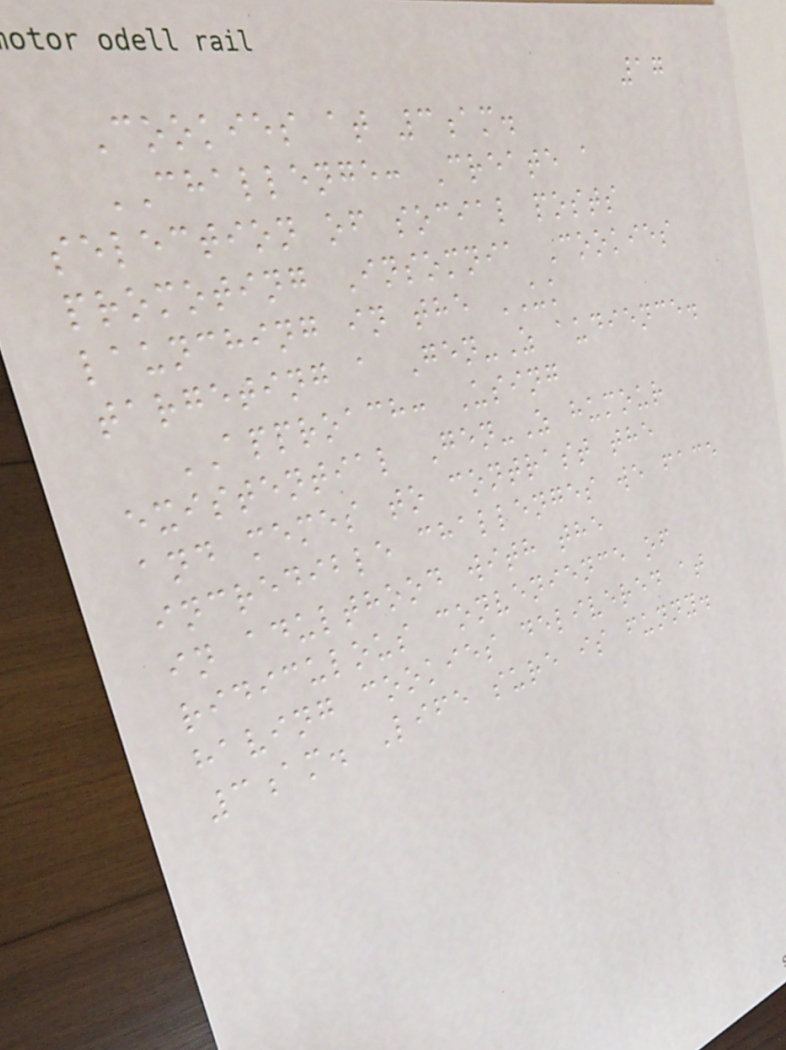17
Cookies at 3am.
CHALLENGE: Create a
selection of social posts
promoting Insomnia Cookies
launching in the UK
targeting a Gen-Z audience.
APPROACH: Using
existential Gen-Z humour
and memes to contrast the
incredible challenges we face
in adulthood with the
ridiculous convenience of
having cookies delivered at
3am. Life sure is funny.
